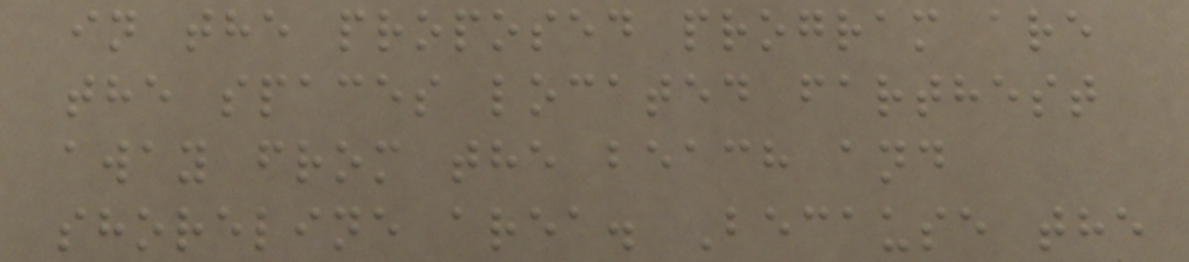in the proposed program are
the spaces located farthest
away from the beach and
shoreline area. Because the
